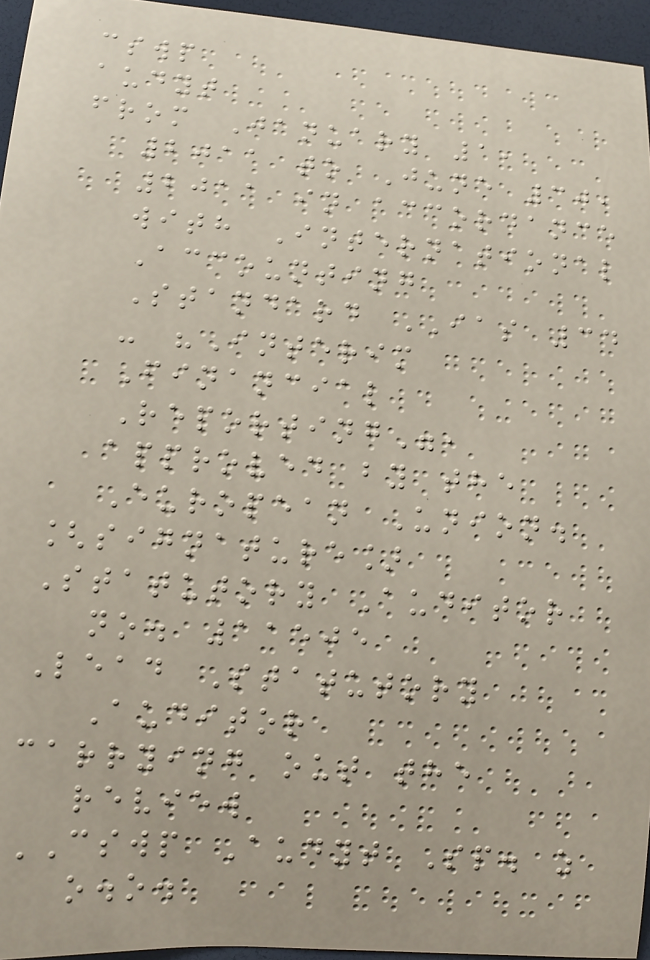cswp
audyt
from January 1,
2011 to June 30,
2011 in accordance
with International
Accounting
Standard IAS 34
- "Interim
Financial
Reporting",
approved by the
European Union.
[signature]
Statutory Auditor
no. 11505
Lead Statutory
Auditor
carrying out the
review
CSWP Audyt Sp. z
o.o.
